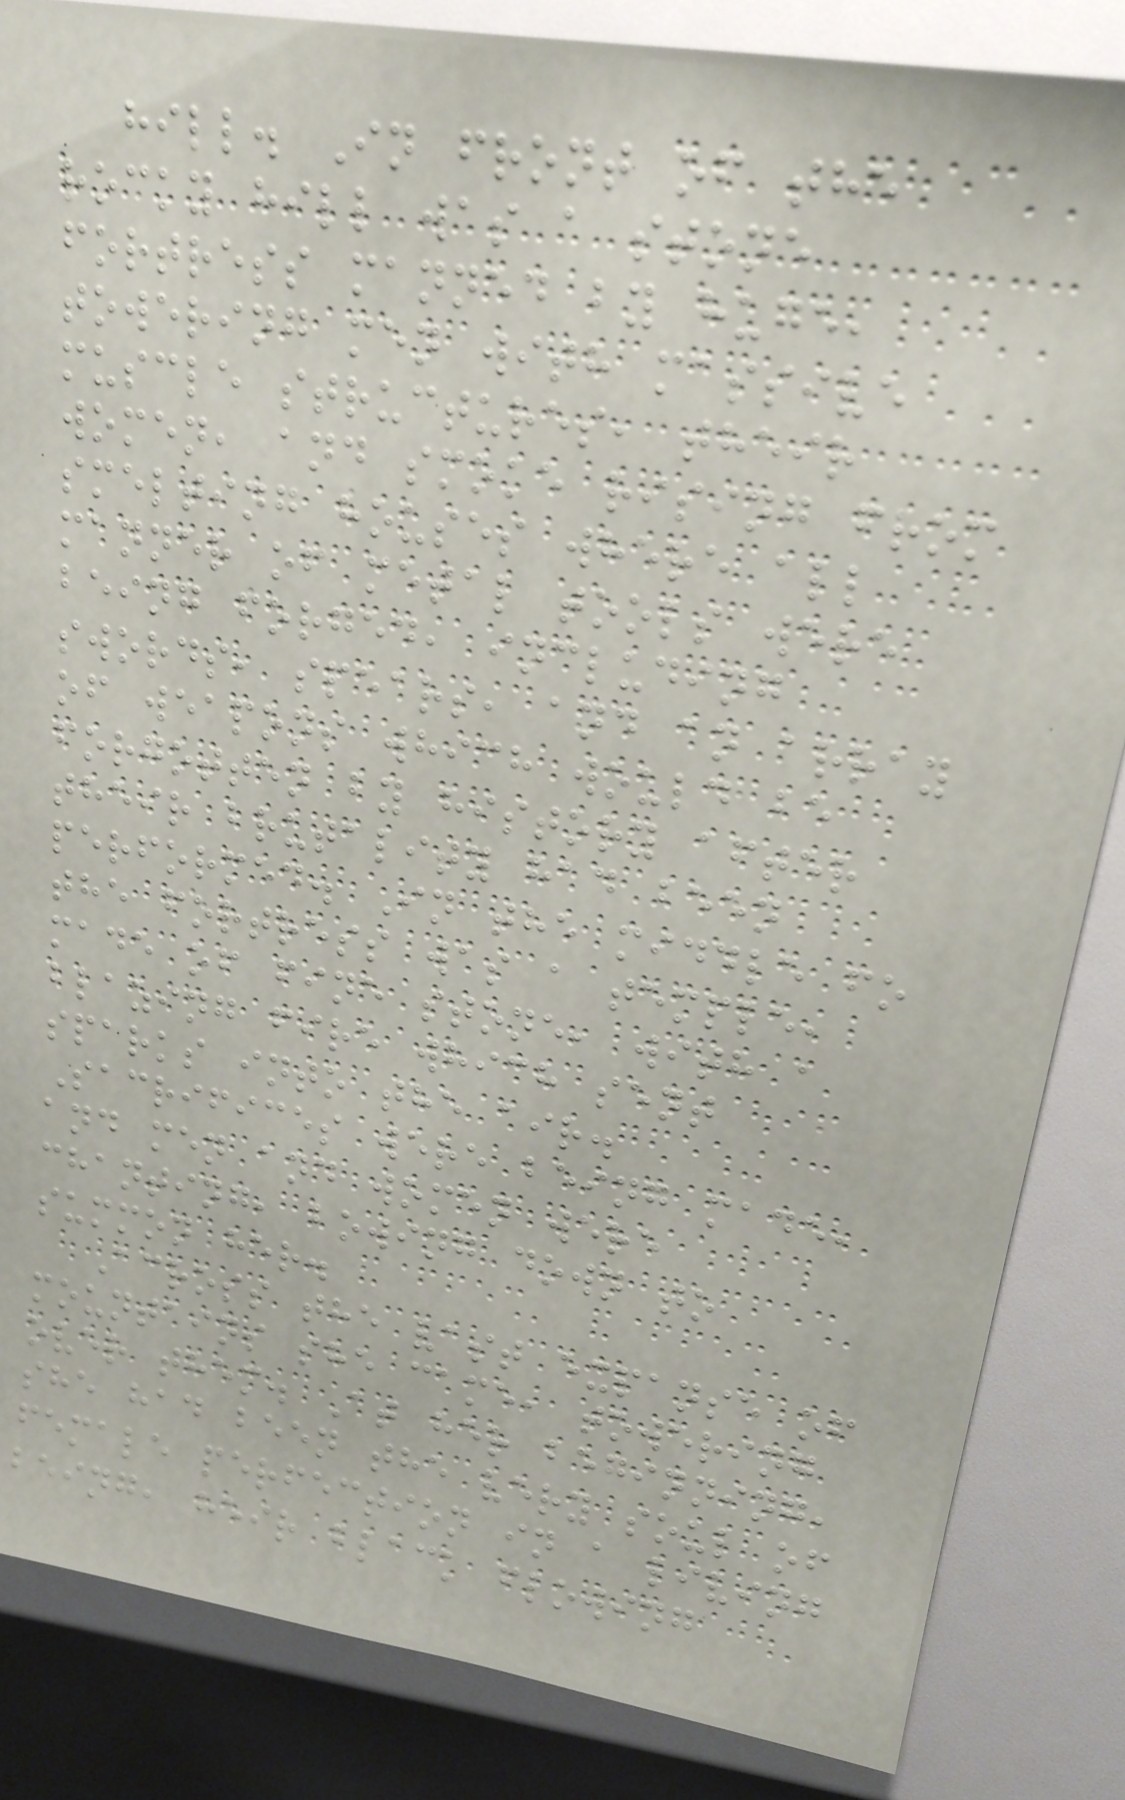hill. In front of the
rocky hill was a stone
fortress manned by huge,
towering men with massive
muscle structures, their
women, and smoke rising from
smelting houses where all
manner of metal tools were
being forged, including
swords, spears, and an array
of weapons which would be
forgotten by history after
their brutality had been
performed. In the middle fo
the fortress was a temple,
made of fine stone, with a
blazing fire which sent
sparks into the air.
Sacrifices were being made,
and men and women were
chanting, bowing down to
summon her.
Across the vast expanse of
mountains she came, towering
over them. At her beginning,
she had been the very soul of
female perfection in a living
being, heir black flowing
